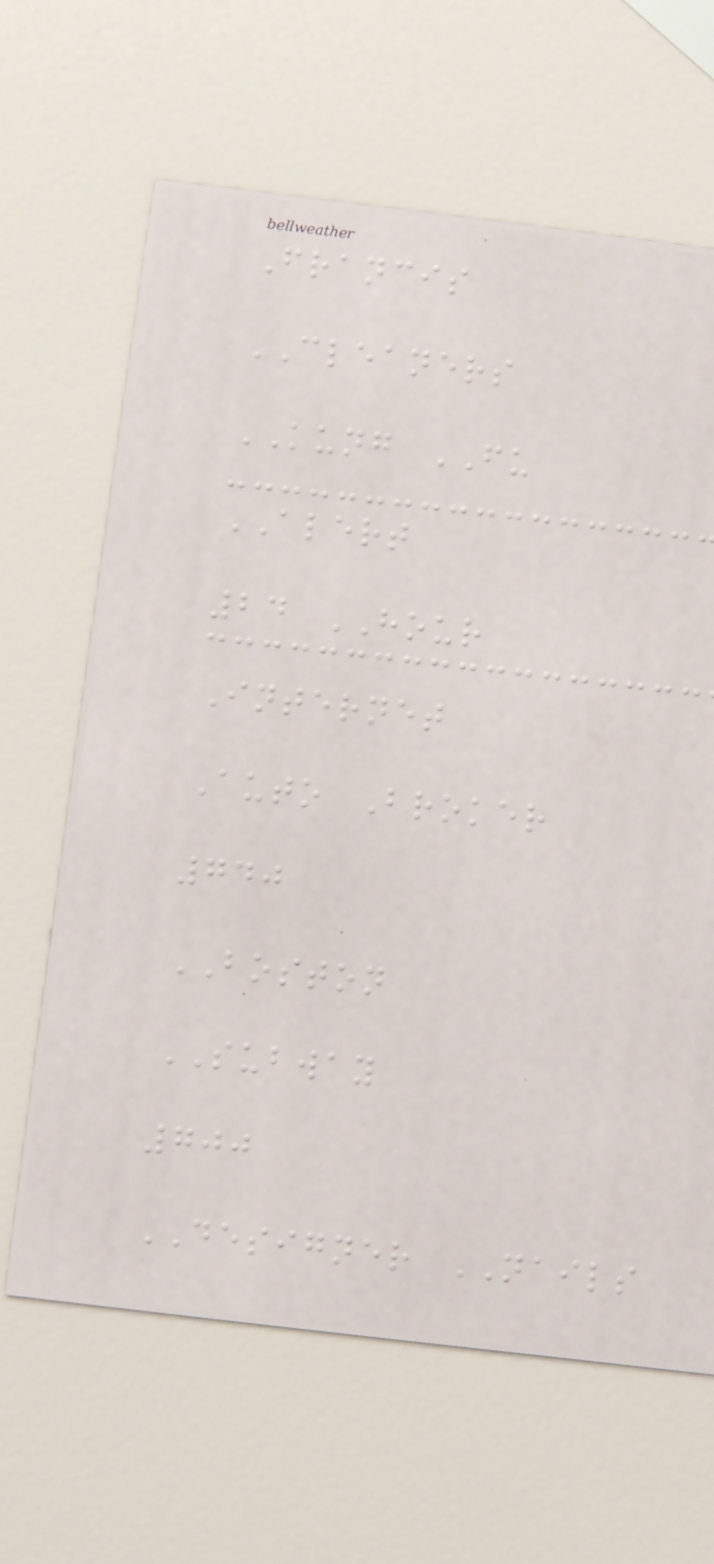Francis
CLEANERS
KUNG FU
ALERT
24 HOUR
Internet
Auto Broker
740
BOSTON
SUBWAY
700
DESIGNER NAILS
